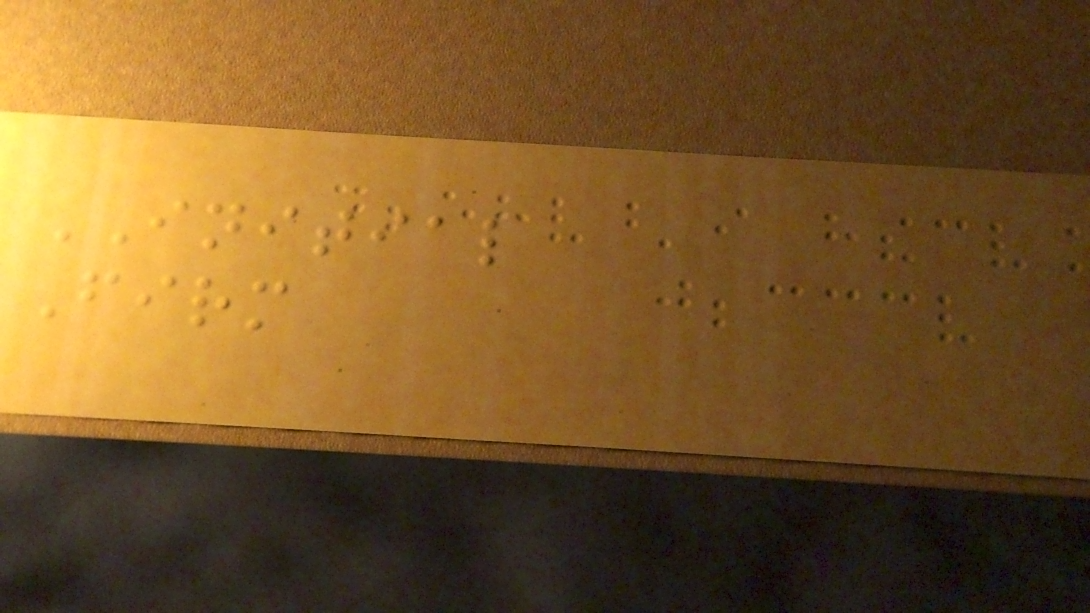INITIAL
Firm
